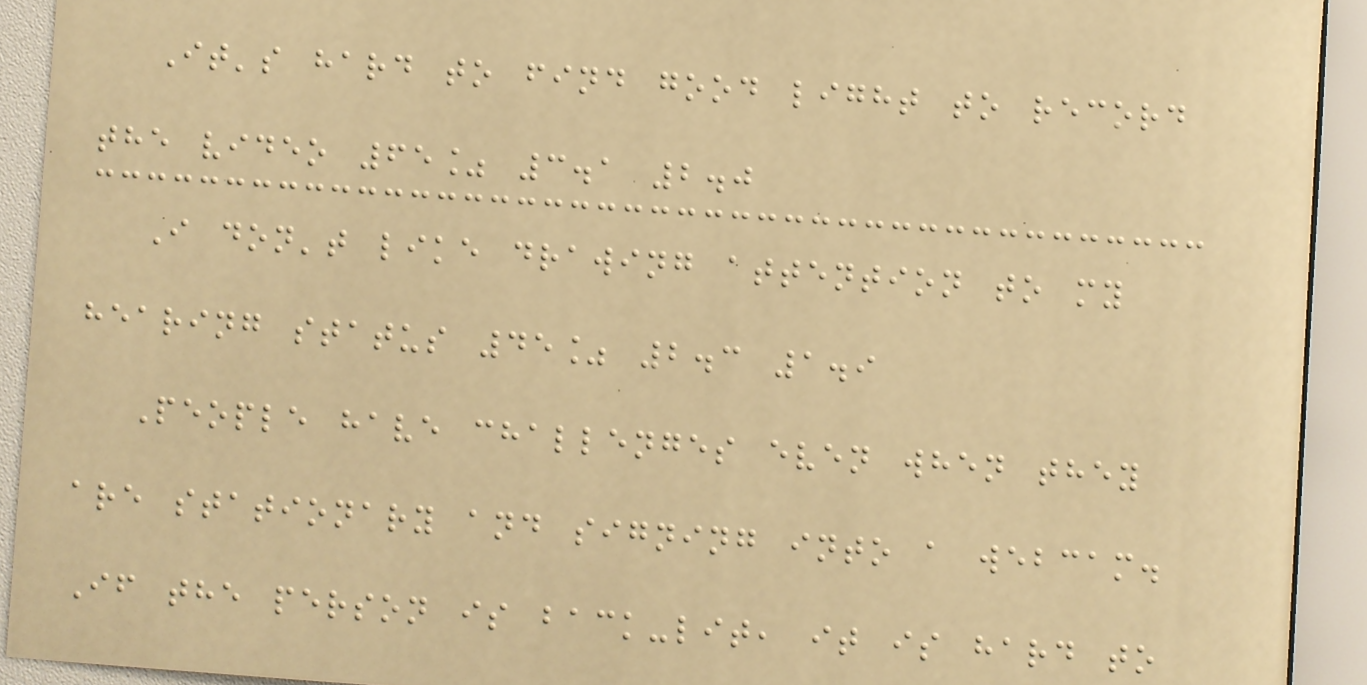It's hard to find good light to record
the video 65% 3.1 2.0
I don't like drawing attention to my
hearing status 45% 2.3 1.9
People have challenges even when they
are stationary and signing into a webcam.
If the person is back-lit, it is hard to
